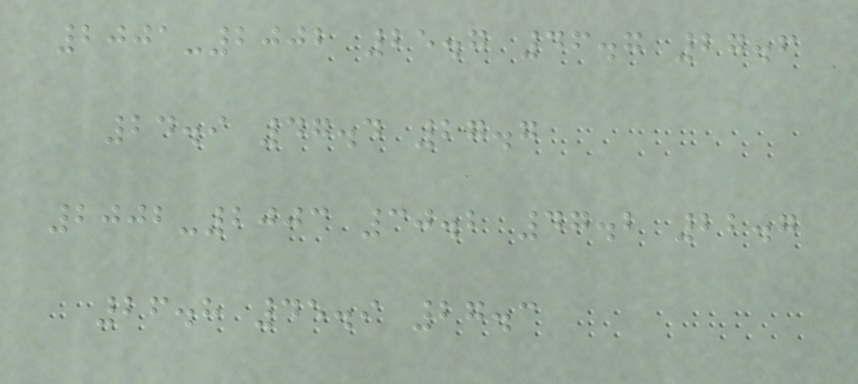2001-2002 25.7 46.7 27.6
24.9 47.4 27.7
2002-2003 30.2 47.2 22.7
26.8 45.9 27.3
